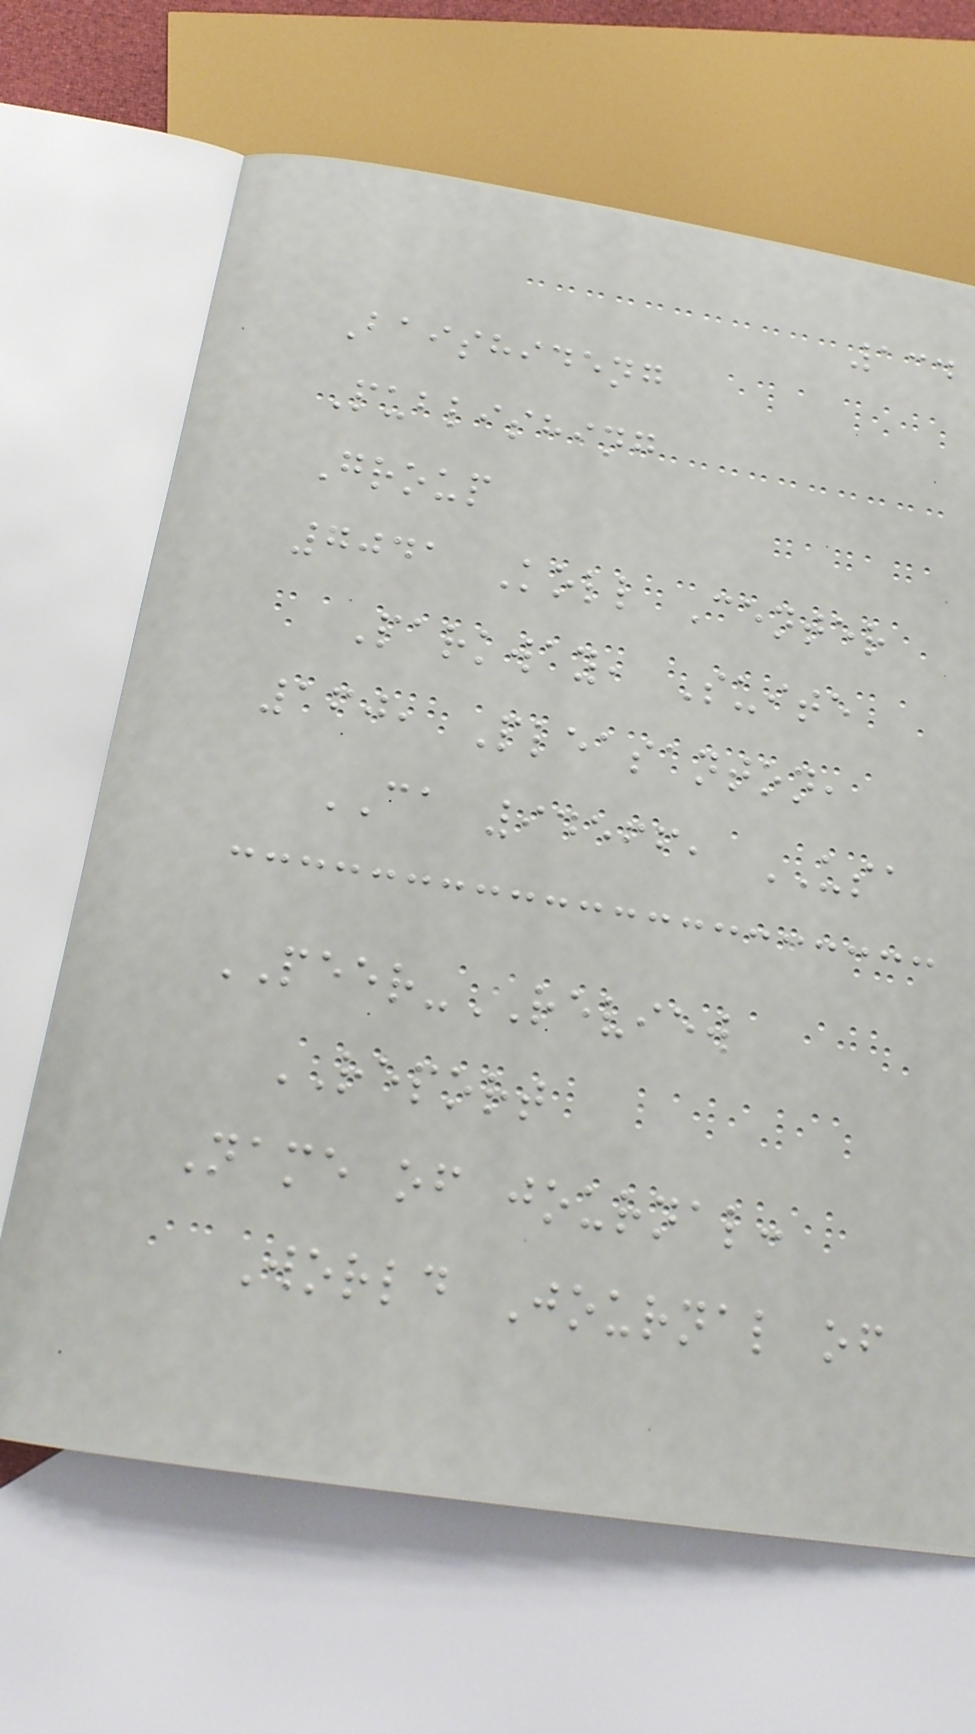134
Baishideng
Publishing
Group
7041 Koll Center
Parkway, Suite
160, Pleasanton,
CA 94566, USA
PEER-REVIEW
REPORT
Name of journal:
World Journal of
